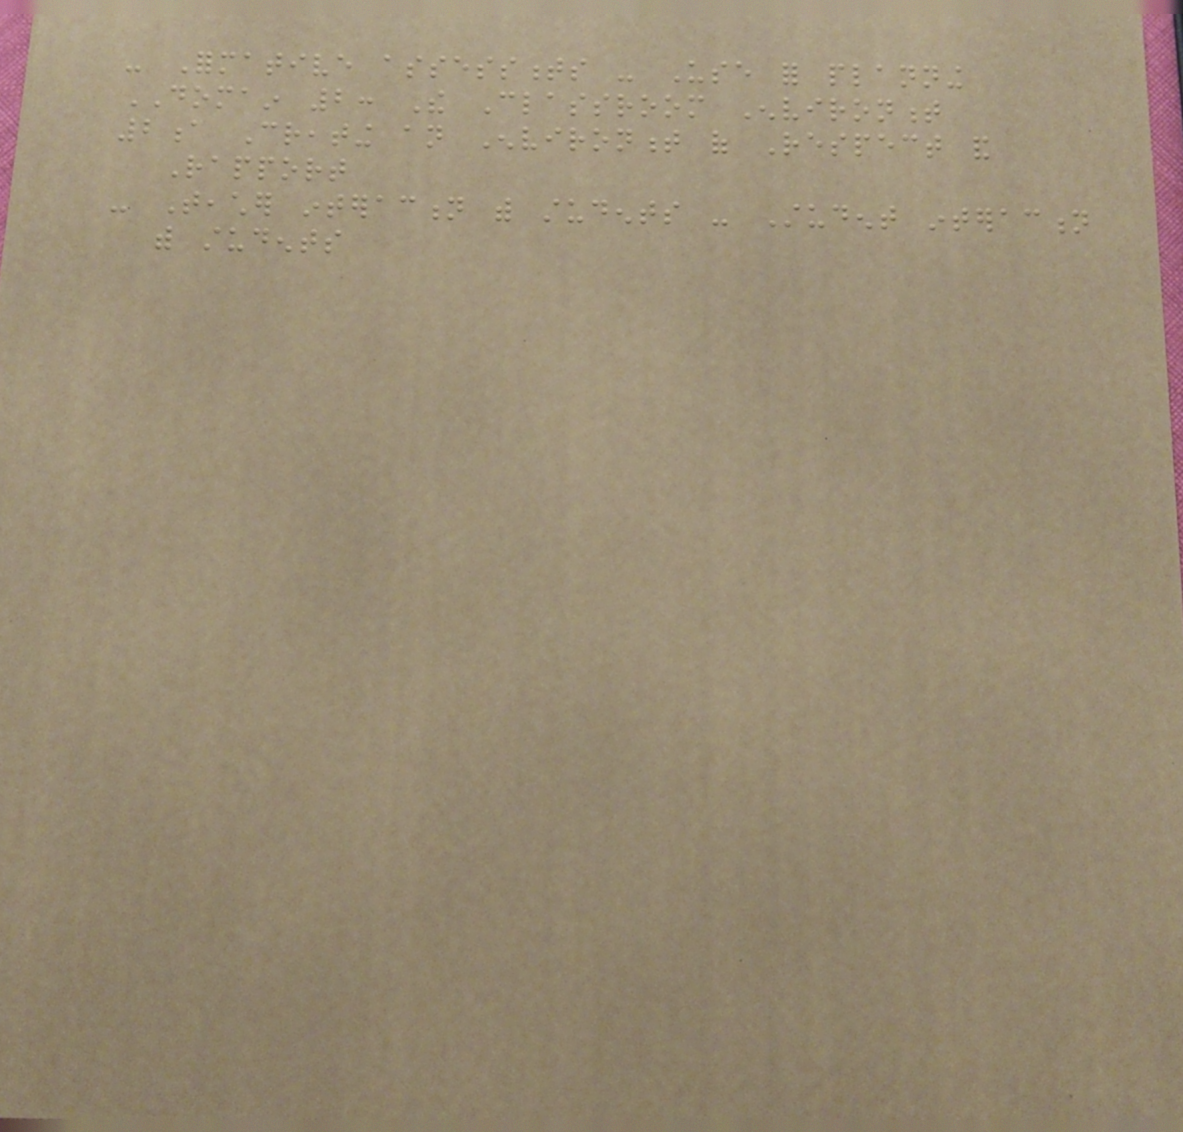- Formative assessments - Use for planning
DOMAIN 2: The Classroom Environment
2a Creating an Environment of Respect and
Rapport
- Teacher interaction with students - Student interaction
with students
